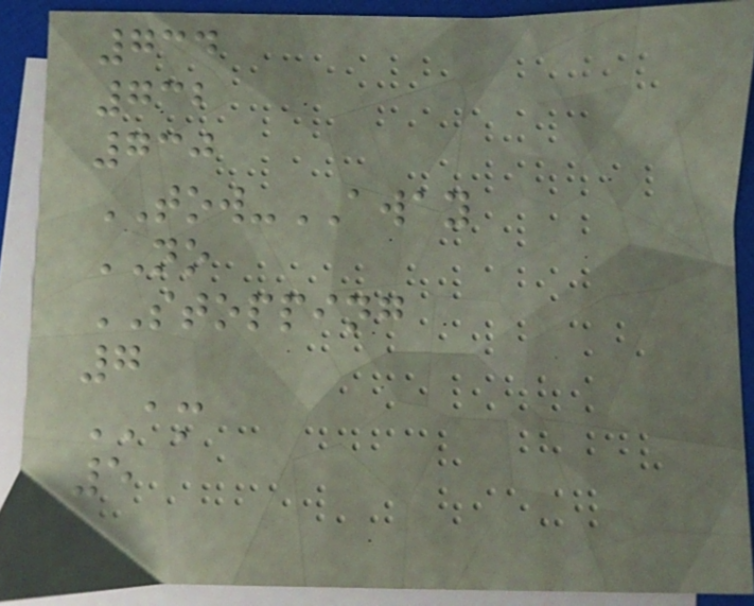734
732
730
TOW-AWAY
NO
STOPPING
7
AM
5
